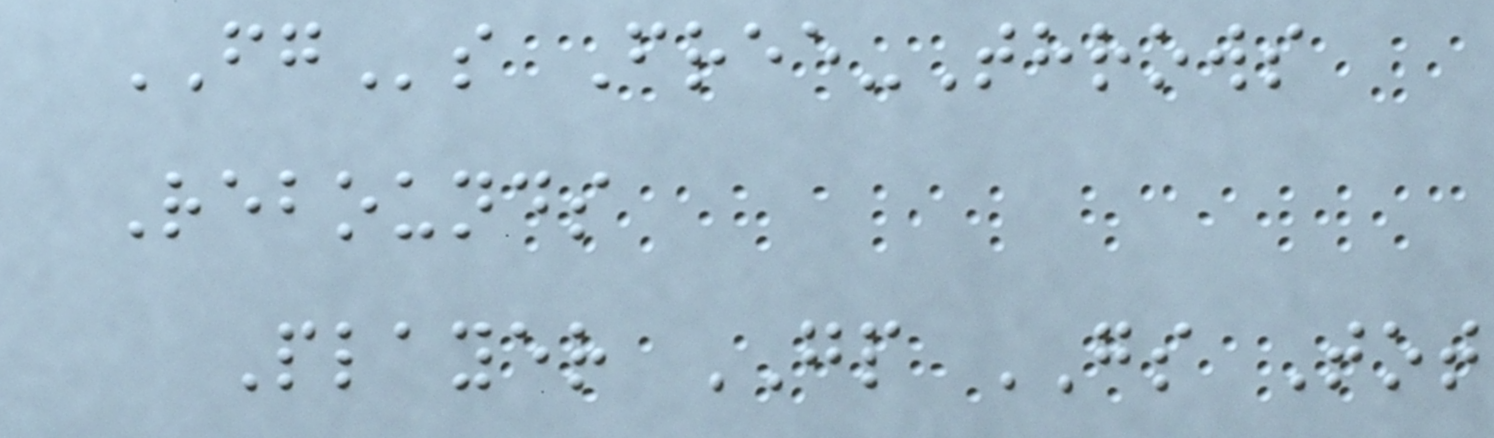FGs Free-Throws
Rebounds
Player GP GS Tot
